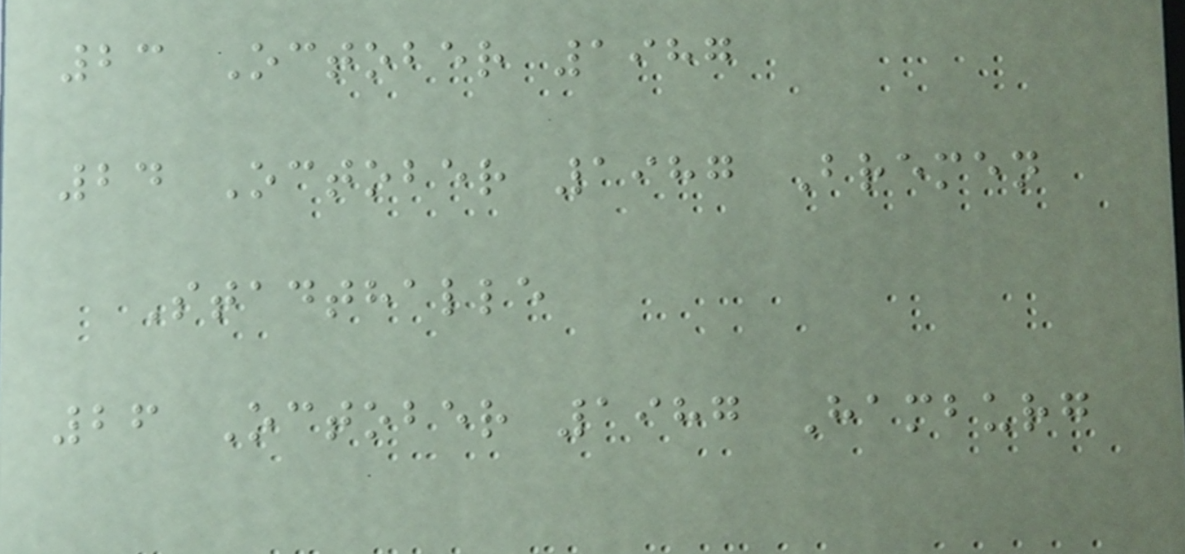23 October 1987
24 October 1987 Bremen
Stadthalle
26 October 1987 Hamburg
